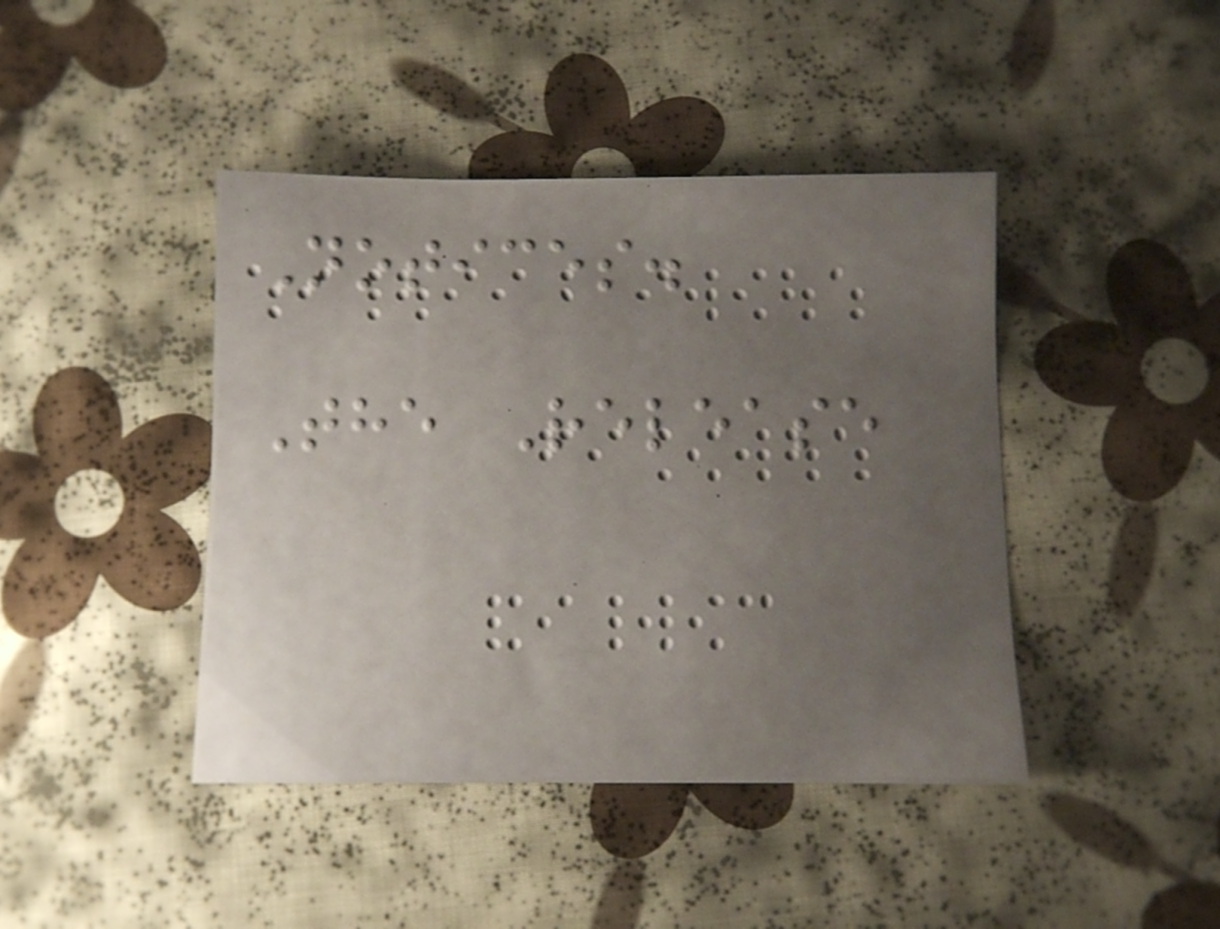Notices.
The Release
